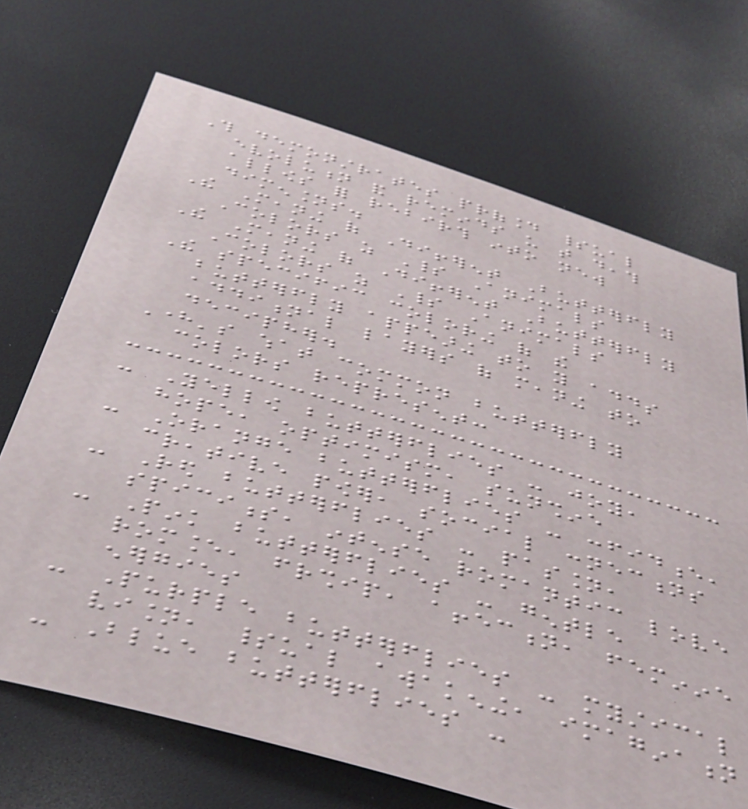This demonstrates profound spiritual
evolution and reminds us that death
allows for rebirth into new
dimensions.
The Meaning of Different Butterfly
Colors as Spirit Animals
The Meaning of Different Butterfly
Colors as Spirit Animals
The specific coloring of the
butterfly appearing to you adds
additional layers of meaning to
decipher.
Here's what common butterfly
colors represent:
- Yellow butterflies - joy,
hope, optimism, sunshine
- Orange butterflies - confidence,
creative power, social connections
- Red butterflies - passion,
spiciness, intense romantic love
- Pink butterflies - gentle
romance, friendship, affection, feminine
energies
- Purple butterflies - mystical
vision, spiritual awakening, imagination
- Blue butterflies -
